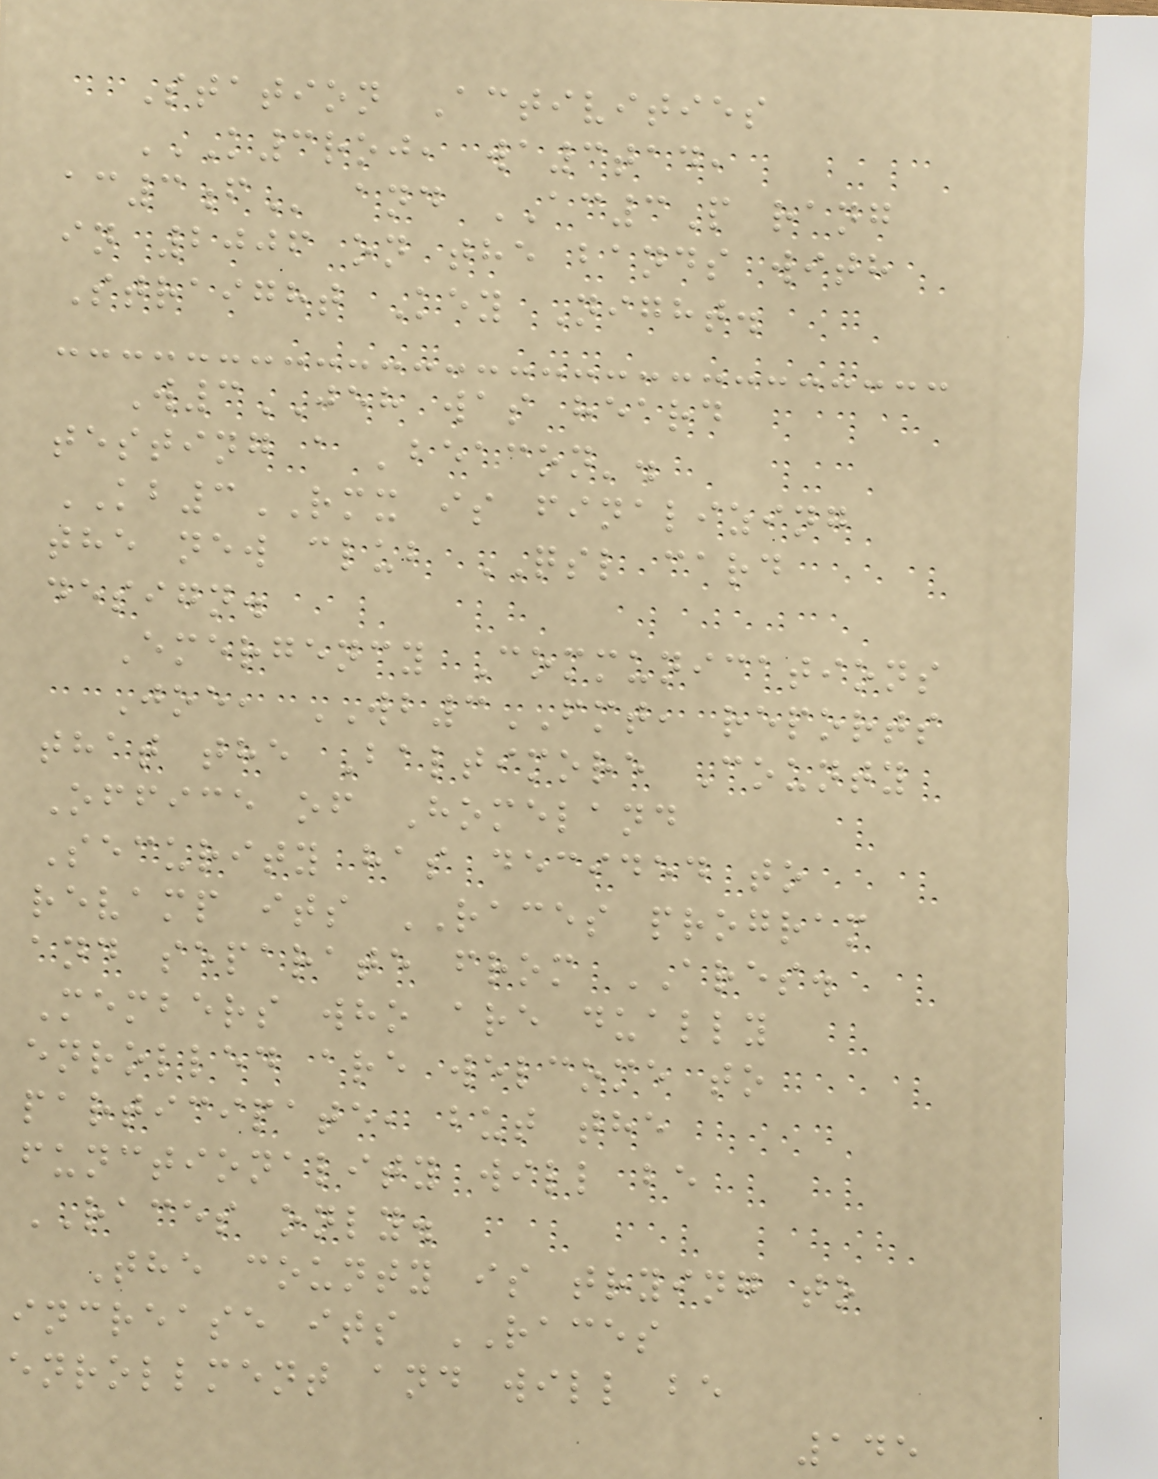Station Activities
K3ROJ, WA3TAD,
AC3F and AC3P rang
in 2006 on the bands with
Straight Key Night.
W3JEH was heard
testing a 'beacon'.
KB3RMX is finalizing
the new club QSL card
design.
Emergency Communications
Joe, WB3FMT, reports
that the Baltimore County
Office of Homeland
Security has decided to
revamp its RACES program
and separate from ARES.
Members who are dually
enrolled are welcome to
participate, but the
functionality will be
RACES only.
The county is trying to
increase its RACES
enrollment and will be
145
